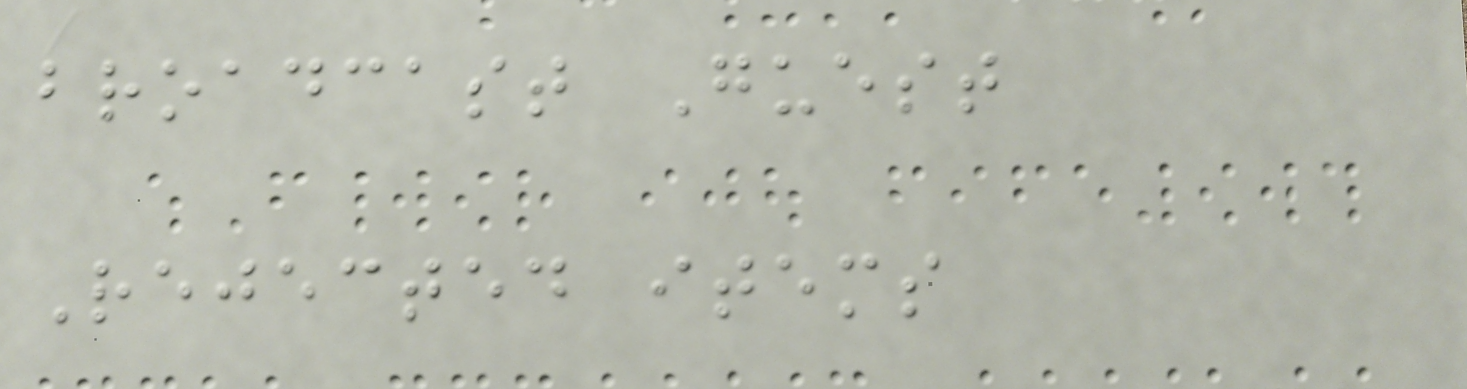broadcast Guest
Rejected items
